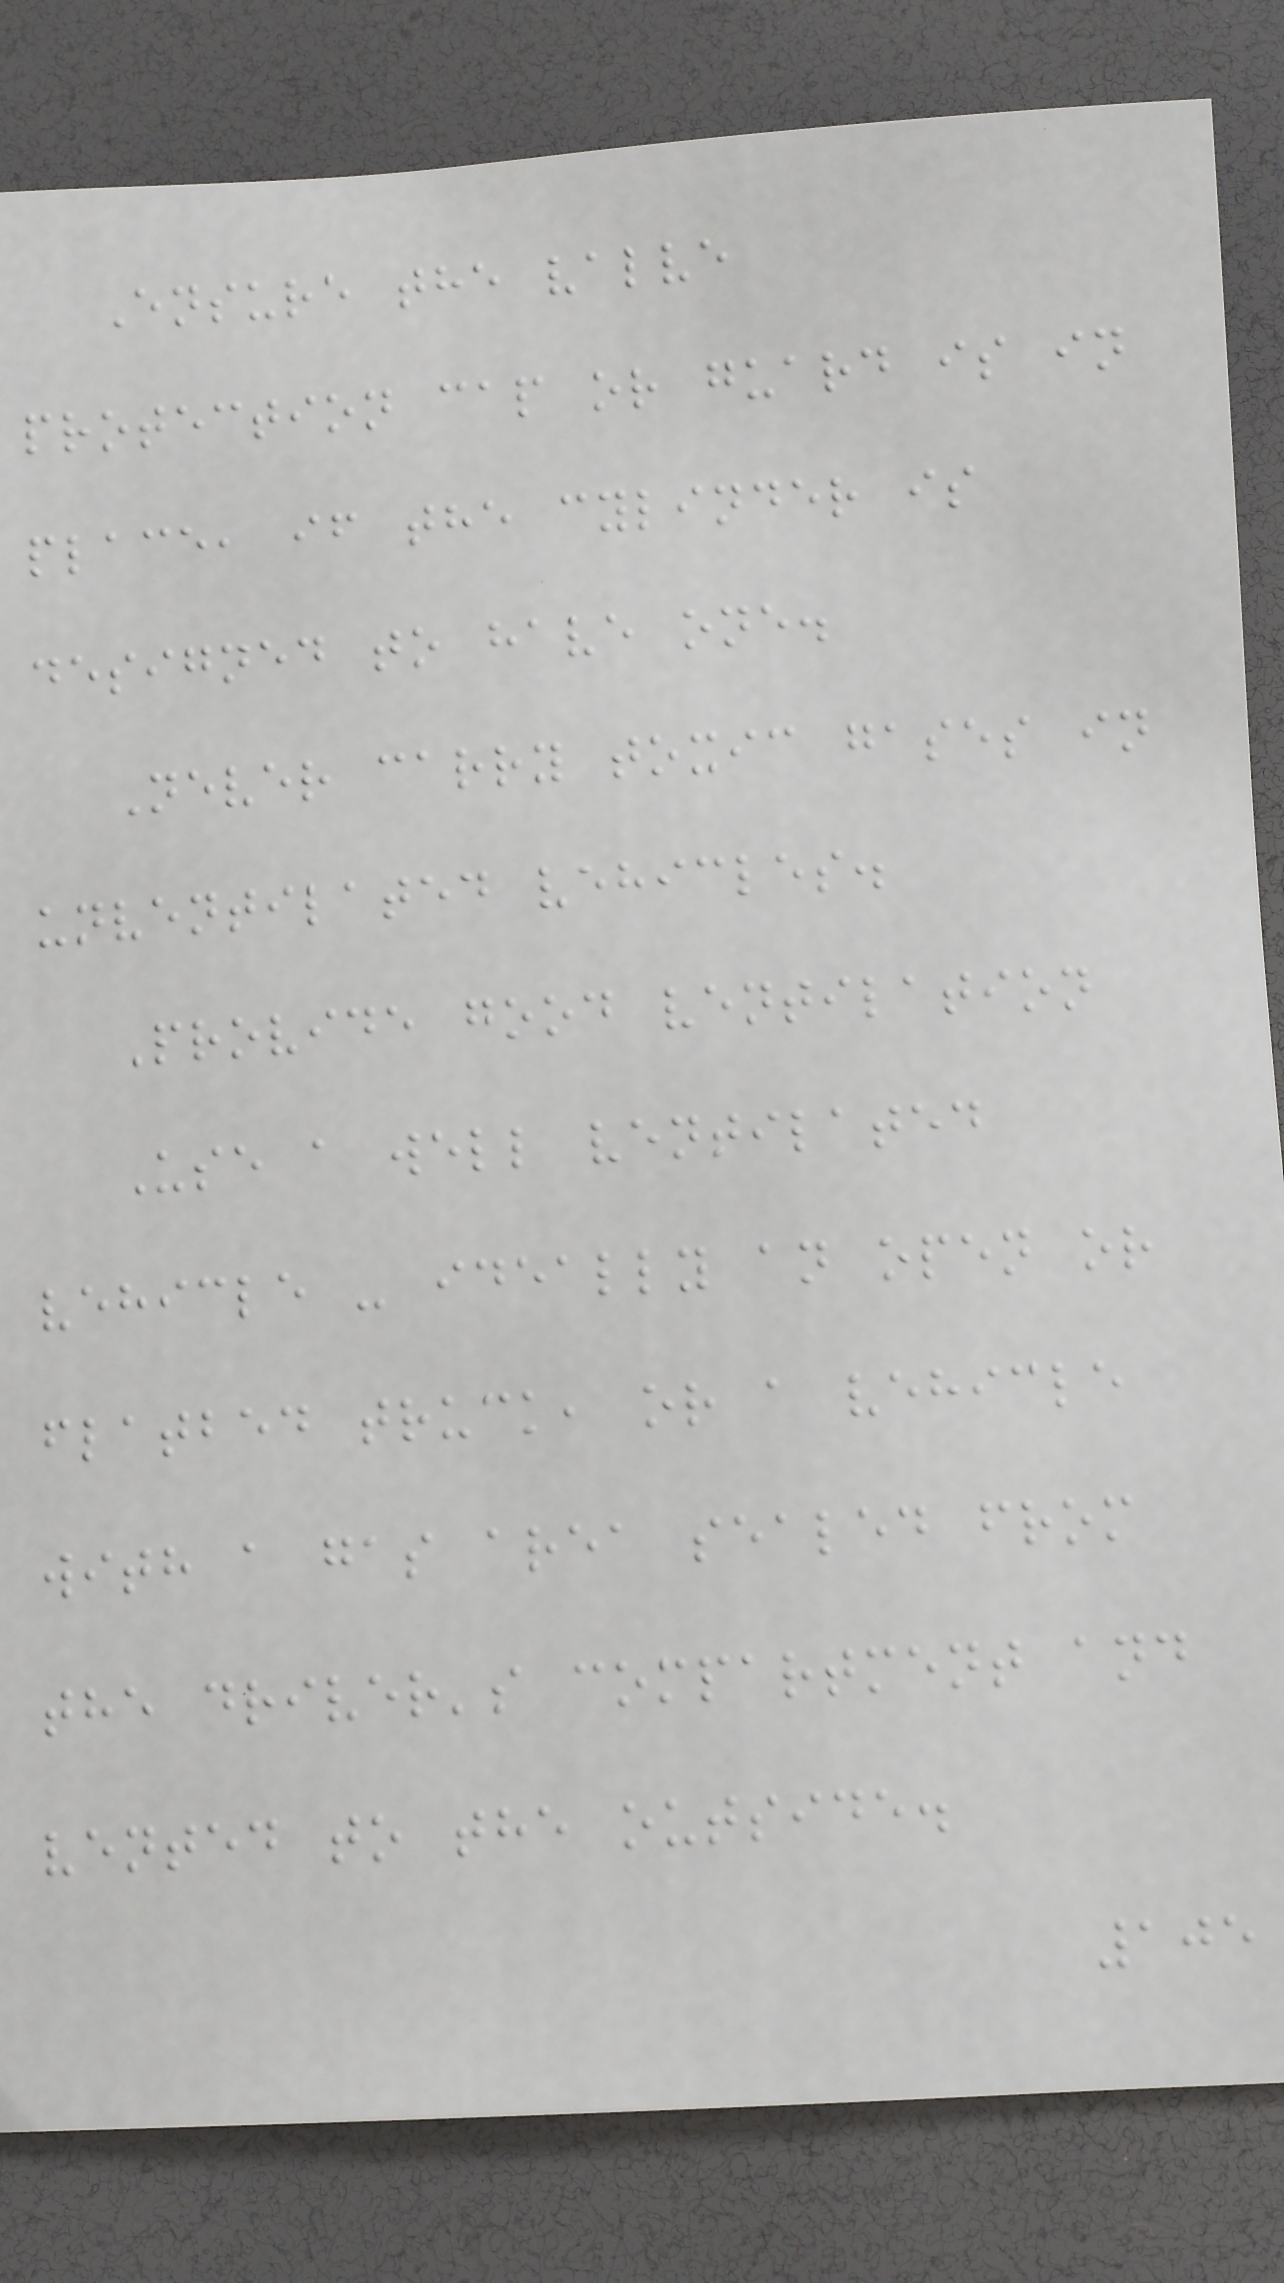Ensure the valve
protection cap or guard is in
place, if the cylinder is
designed to have one.
Never carry toxic gases in
unventilated vehicles.
Provide good ventilation
Use a well ventilated
vehicle - ideally an open or
flatbed truck, or a vehicle
with a gas area sealed from
the driver's compartment and
vented to the outside.
105
